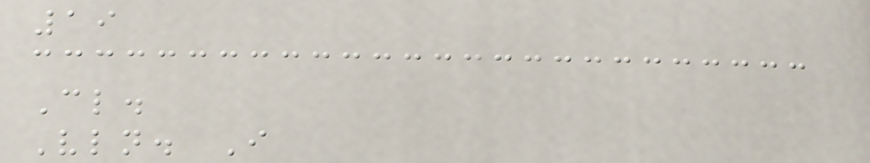19
Cl.
Vln. I
